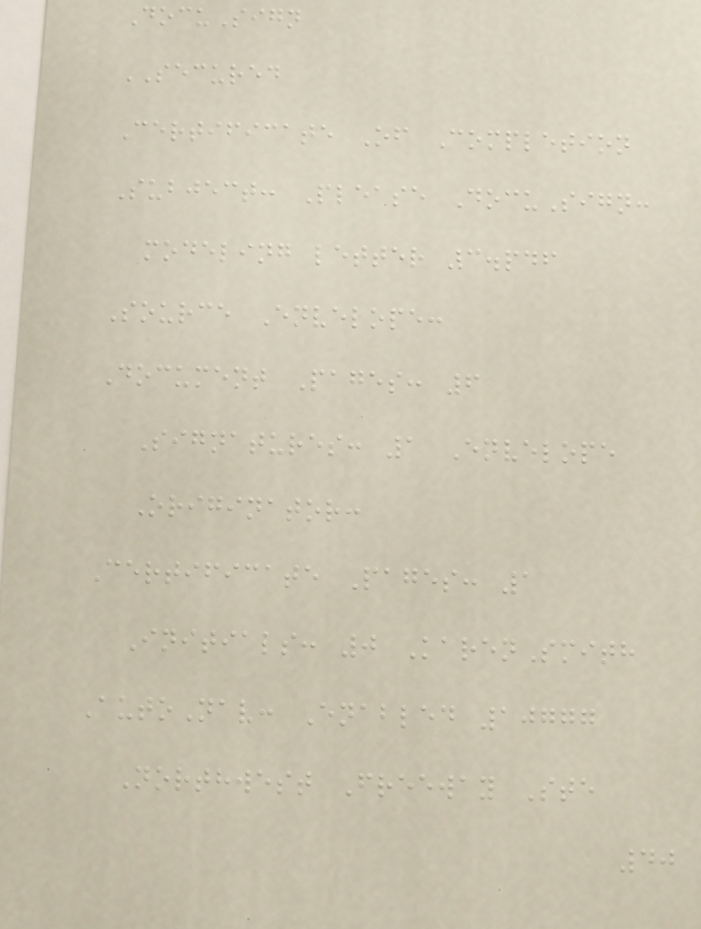DocuSign
SECURED
Certificate Of Completion
Subject: Please DocuSign:
modeling letter 3.pdf
Source Envelope:
Document Pages: 6
Signatures: 1 Envelope
Originator:
Certificate Pages: 1
Initials: 0 KarenSmith
AutoNav: Enabled 10777
Northwest Freeway Ste
40
